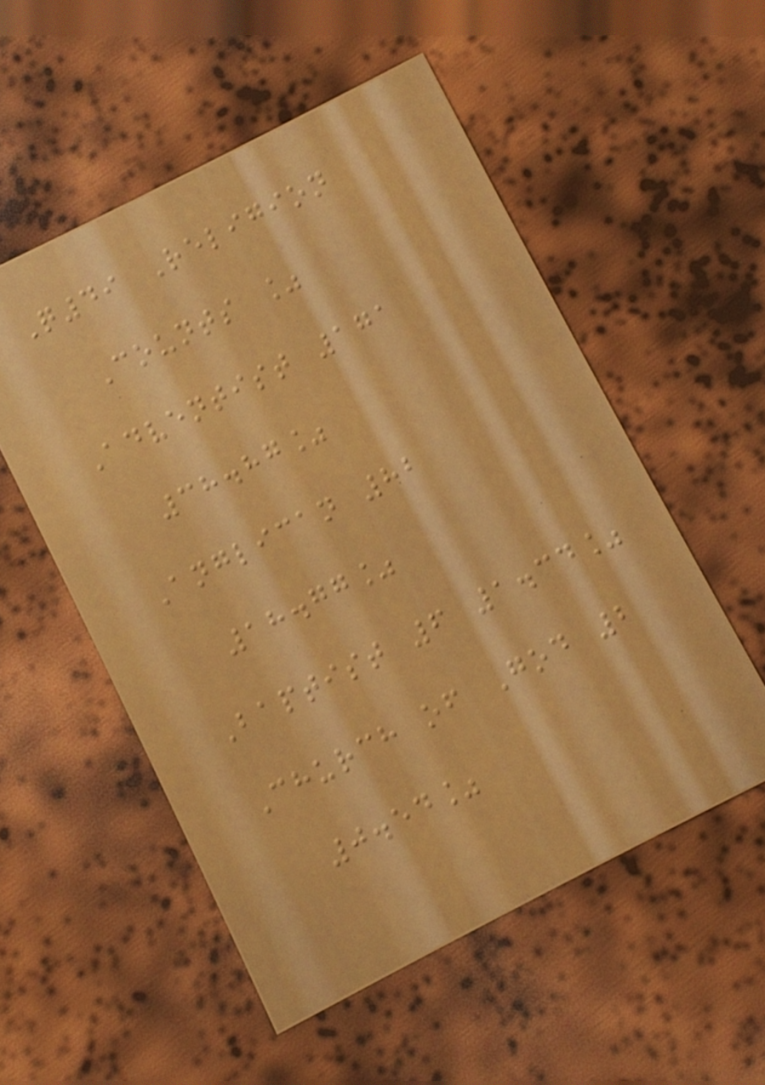Q49 Religion
Counts %
Adventist 171
38.87%
Anglican 82
18.77%
Baptist 6 1.34%
Church of God 2
0.54%
